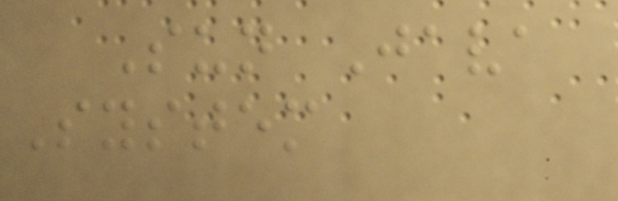Sun Java
System
